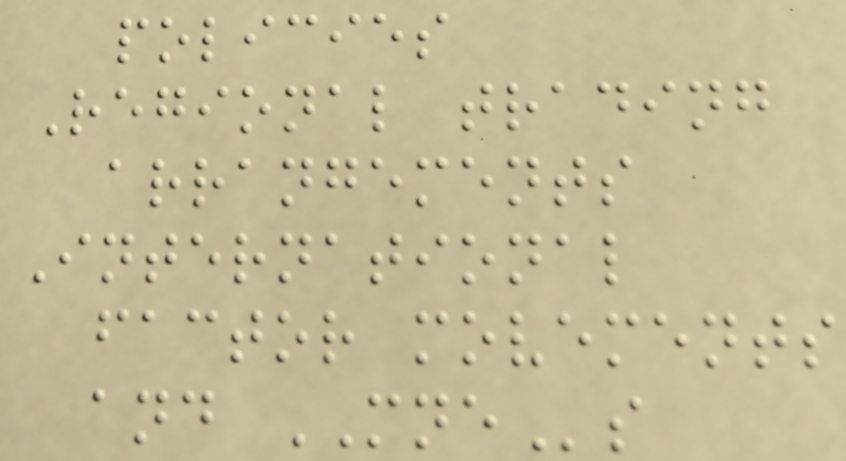policies
Regional trading
arrangements
International
factor movements
and MNEs
